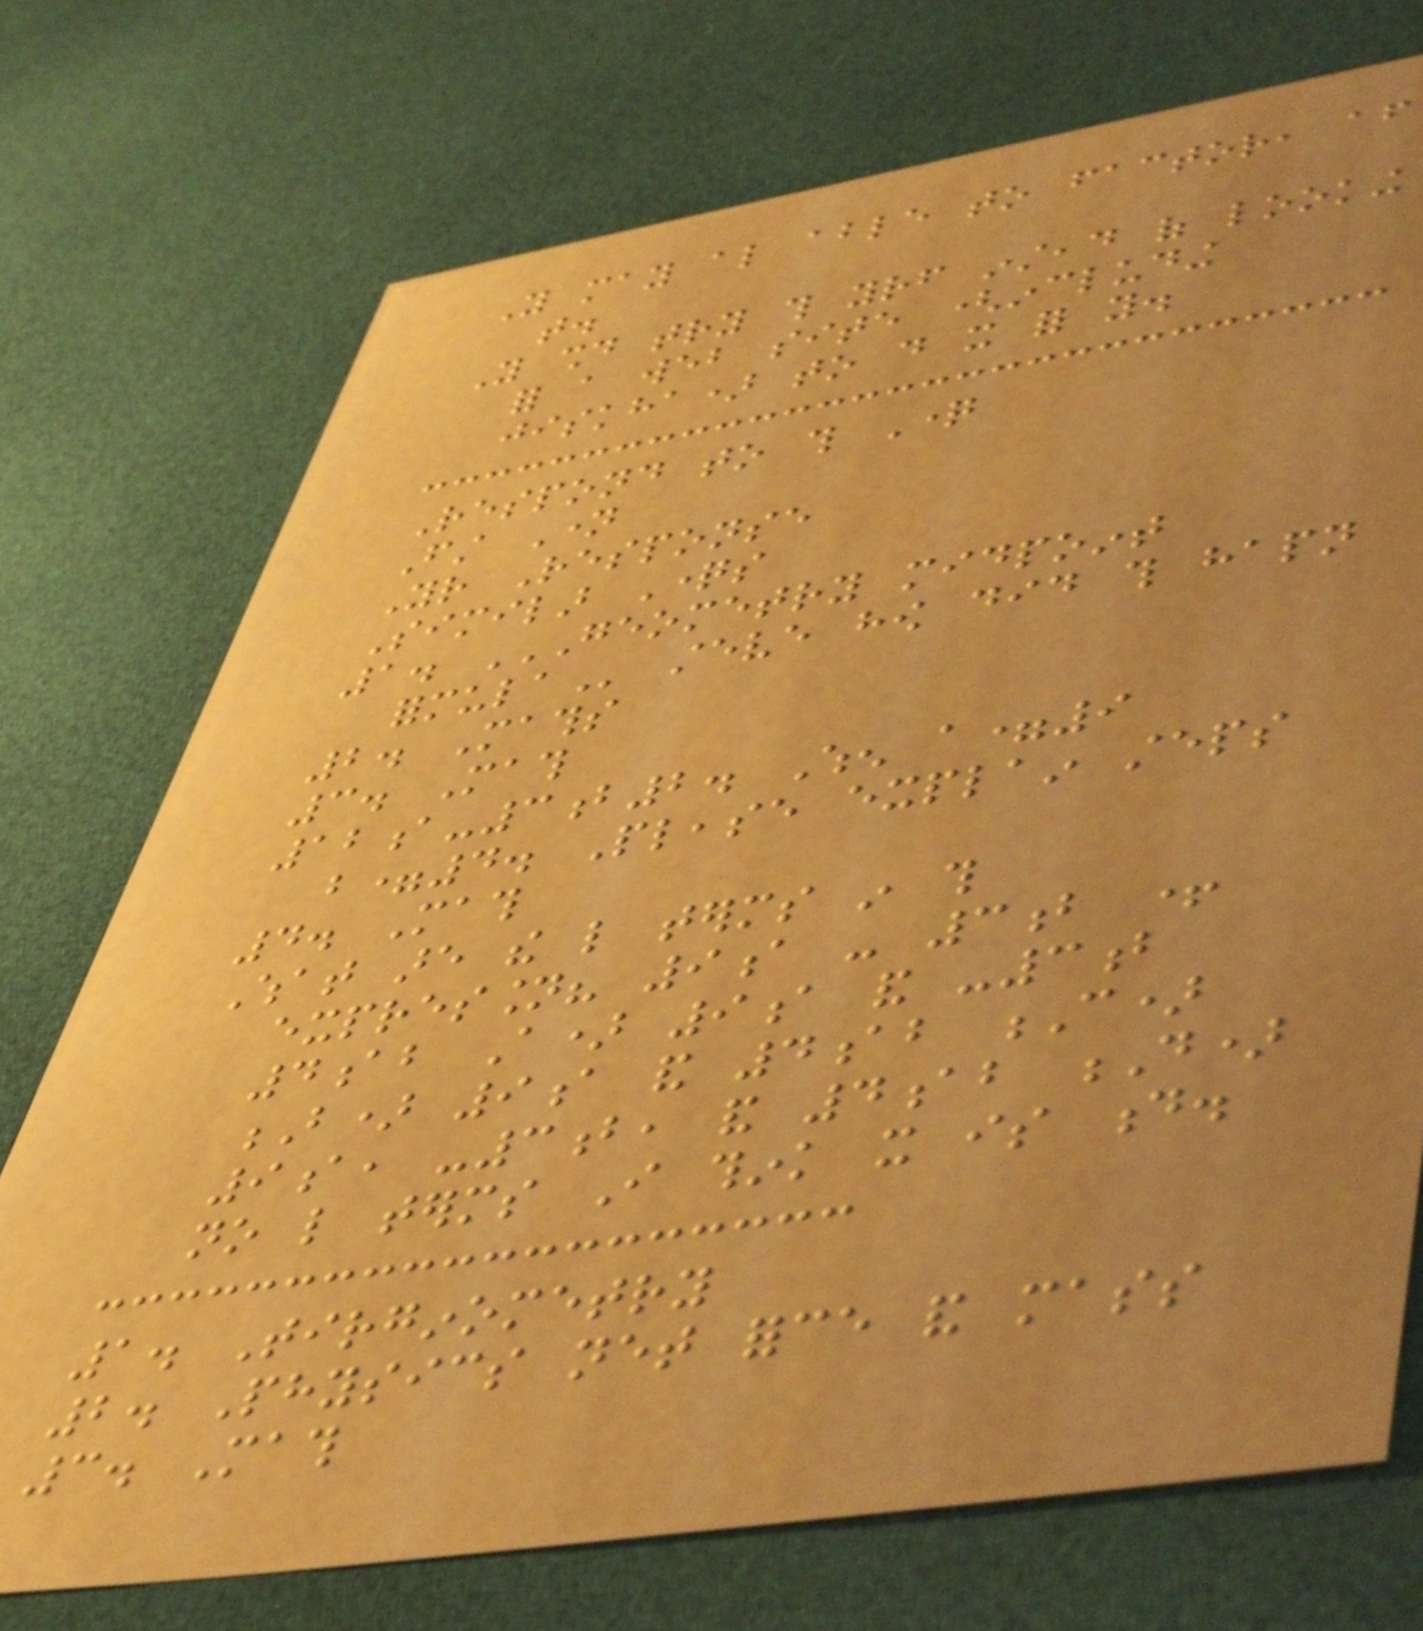You may also able to factor, after
that.
You should try this yourself instead of looking
for a web site (including
jiskha) to do it for you.
Respond to this Question
First Name
Your Response
Similar Questions
1. GEOMETRY MIDPOINT
FORMULA steve how did this hapn
2. Maths
3. Math
12a-3b2. When a=9
b=4. Please explain steps
4. Math
What are the like terms in this
expression? 9a - 3b +
4ab A) 9a and -3b
B) 9a and 4ab C)
9a, -3b, and 4ab D)
no like terms I think it is d.
1. Tirginometry
2. Physics net force and mass
3. Math
